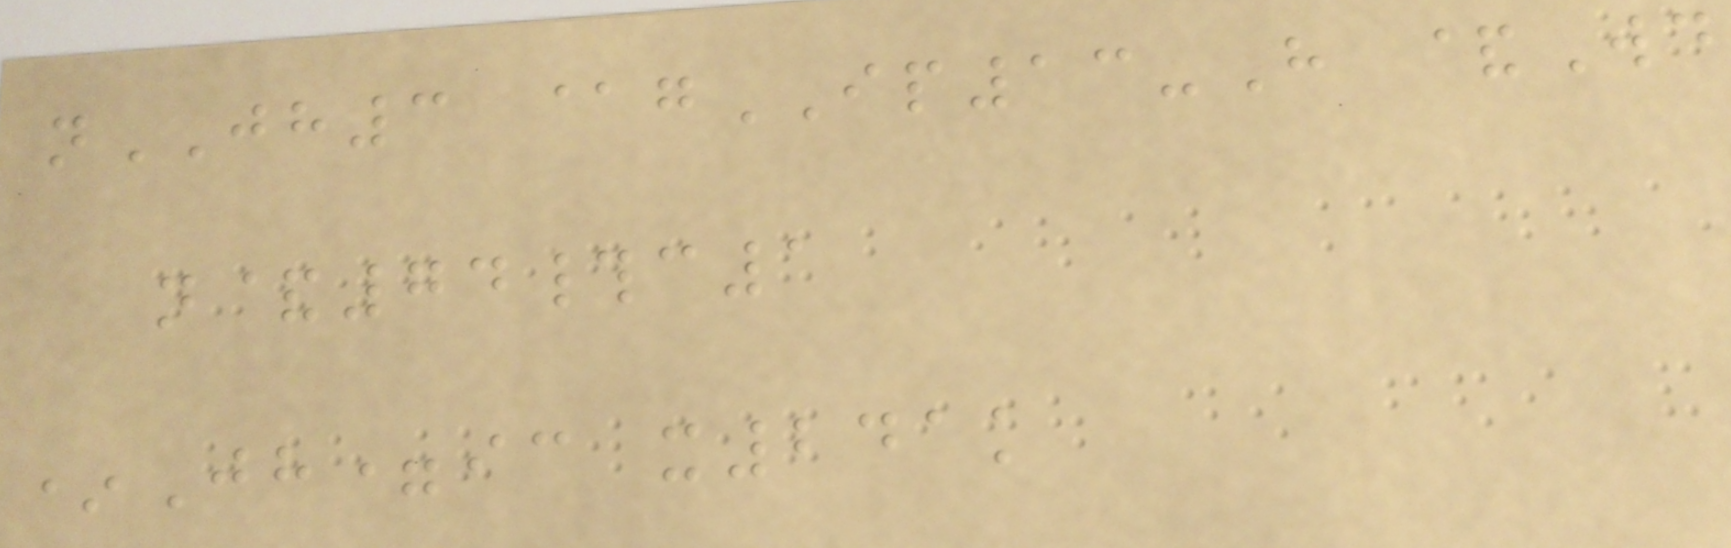nJH3 @gIP13-H &Wd
n&74#c1
*Jh=ic x241k
